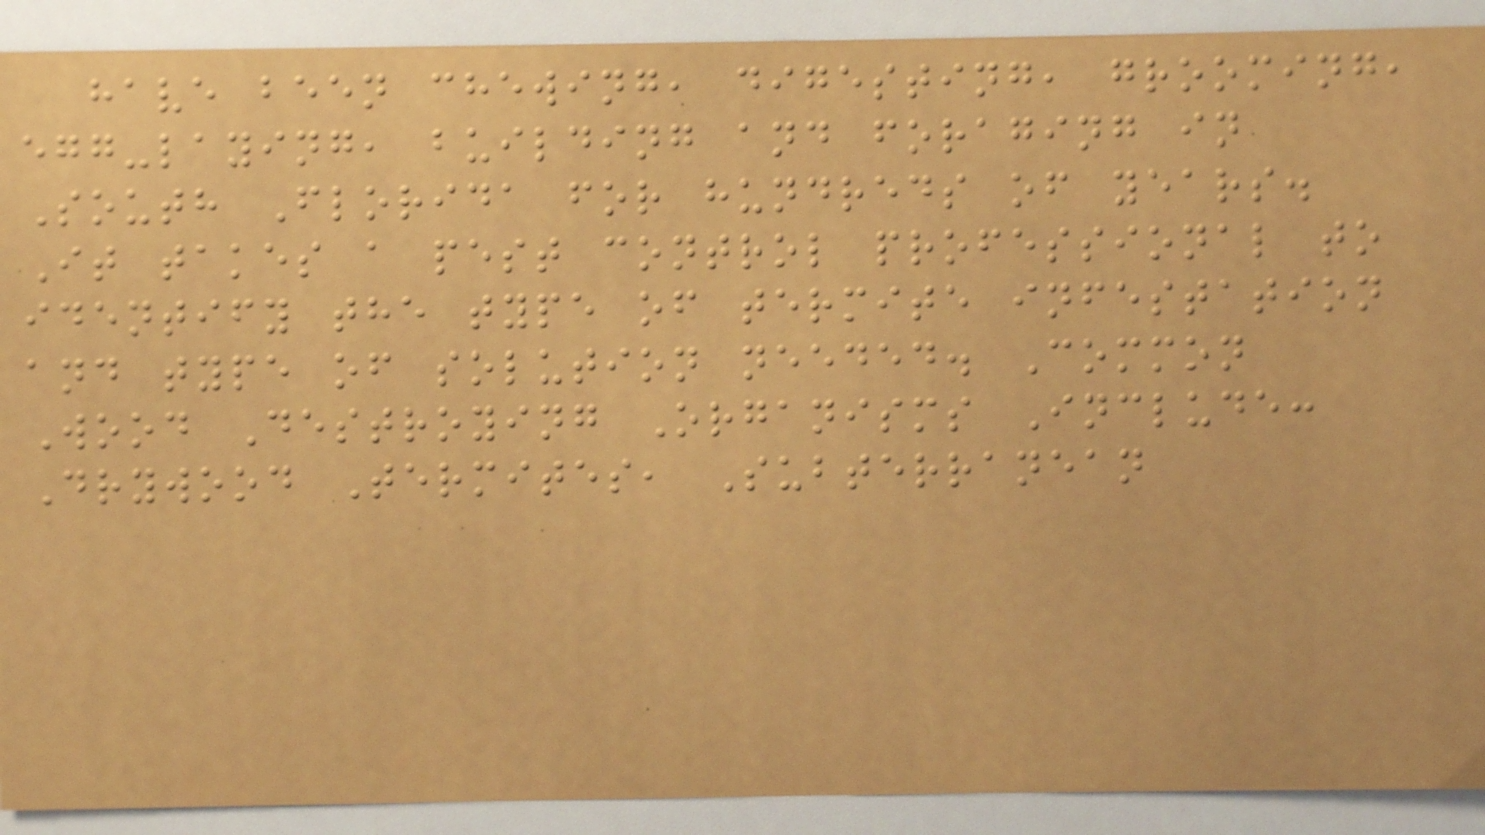have been chewing, digesting, grooming,
egg-laying, building and foraging in
South Florida for hundreds of years.
It takes a pest control professional to
identify the type of termite infestation
and type of solution needed. Common
Wood Destroying Organisms Include:
Drywood Termites, Subterranean
